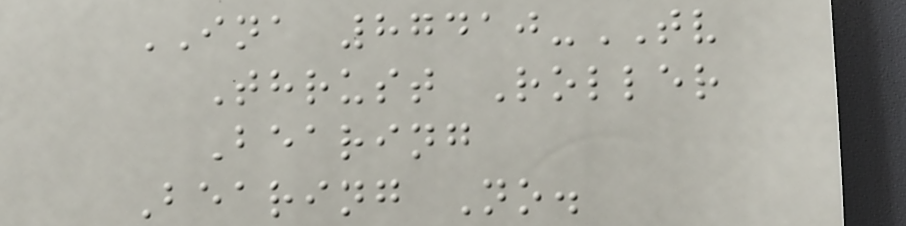INA 87410-TV
Thrust Roller
Bearing
Bearing No.
